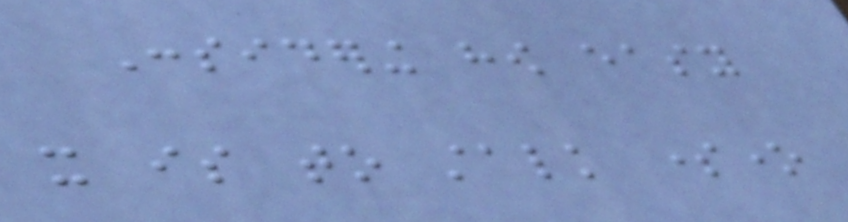Considering how easy
it is to stalk someone
